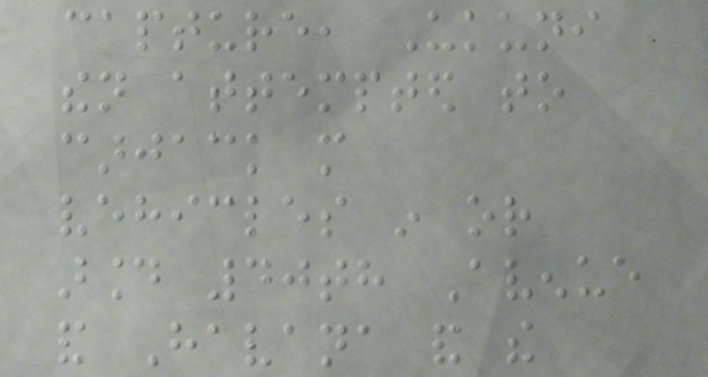capture, Ukuni
then attempted to
carjack more
vehicles in or
around 40th Avenue
and Havana and the
